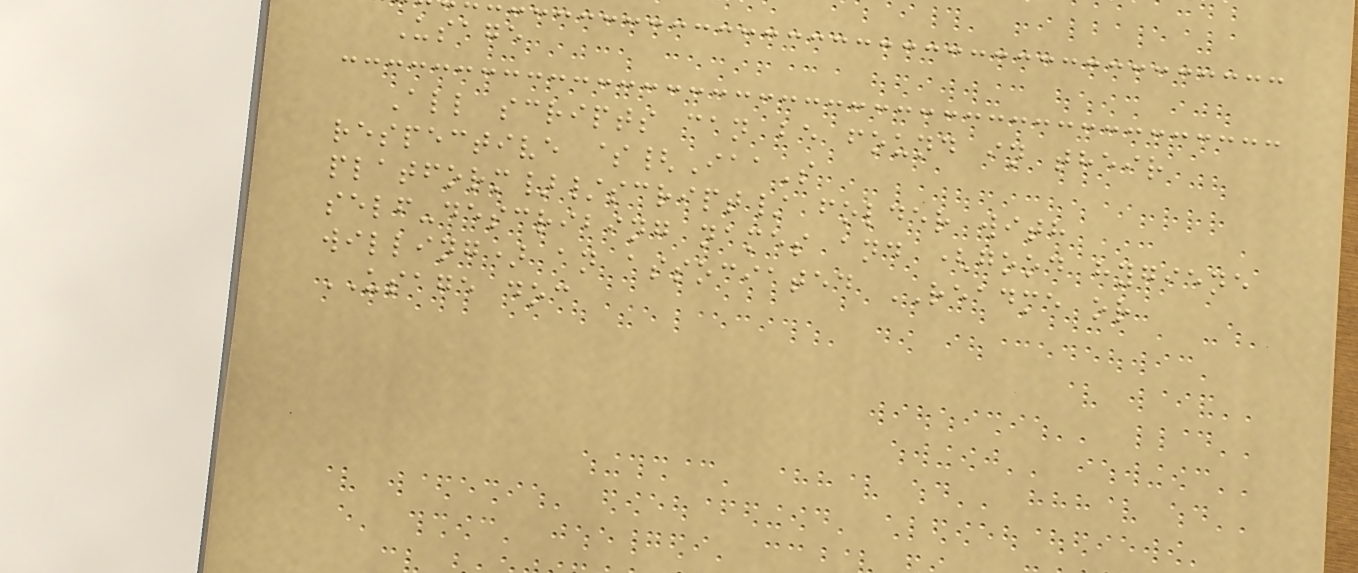Usage
All scripts can be found in their
respective ${IaaS
platform}/script/ folder with
self-describing names and (good hygiene
willing) an associated README or
USAGE doc
